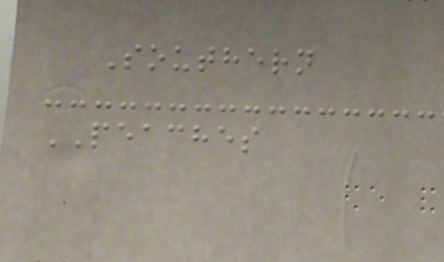Southern
PEACHES
